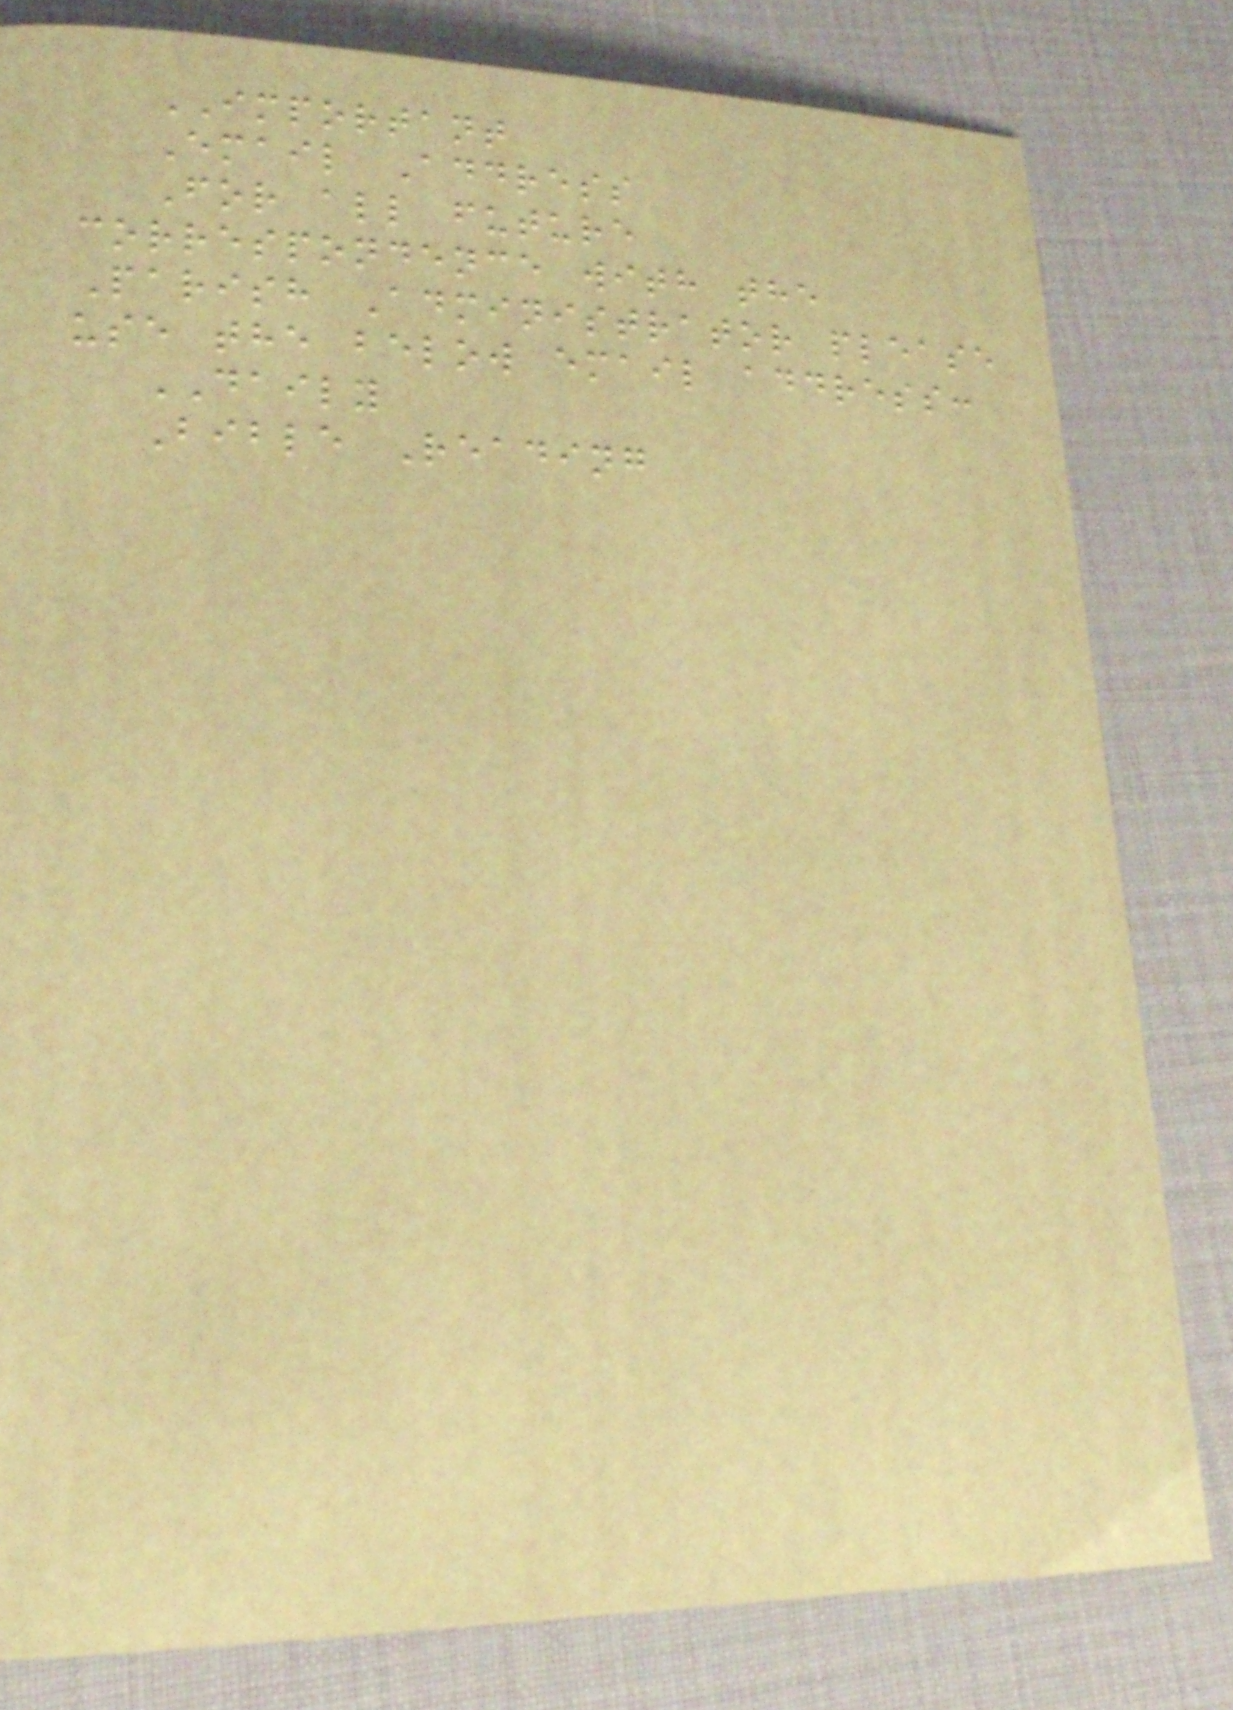IMPORTANT
Email Address
For all future
correspondence with the
Parish Administrator please
use the below email address:
DAILY
Bible Reading
